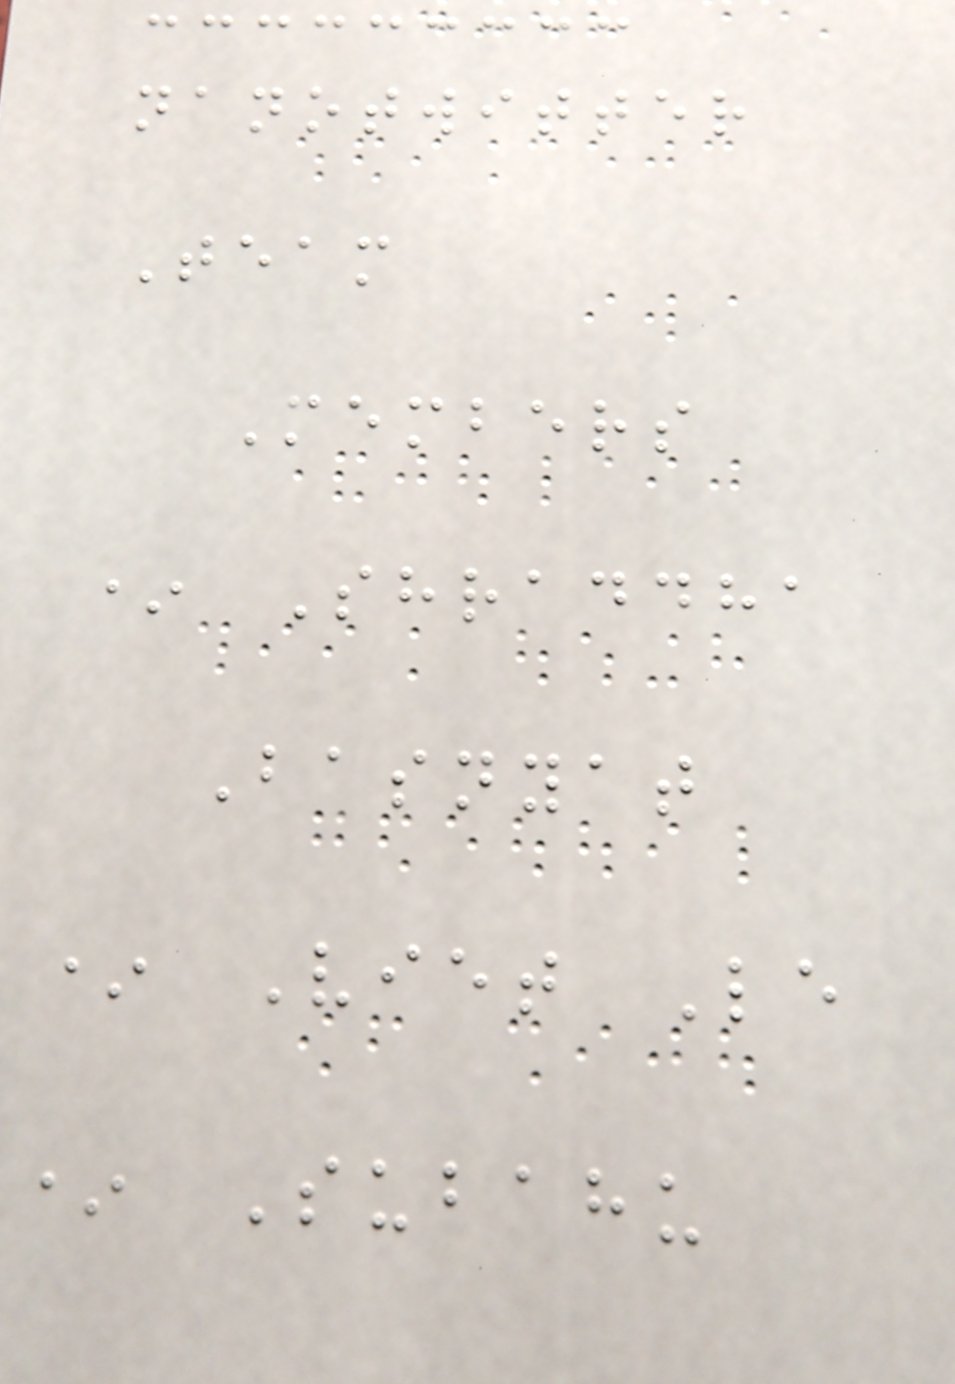nanotwitter
Team
Members
* Shraddha
Basnyat
* Viet Le
* Subahu
